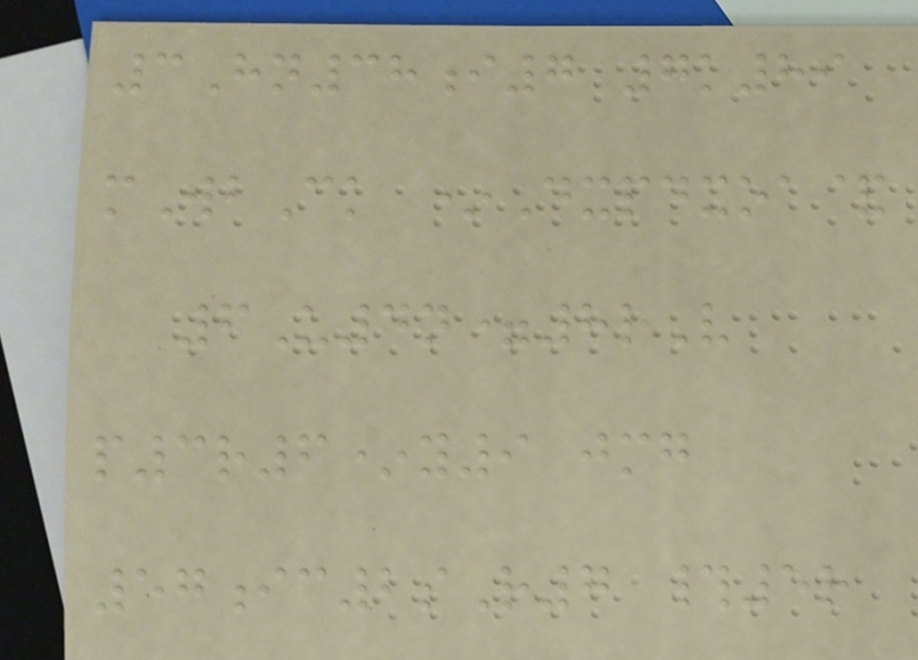3Hn38i7 7k89
mWbCk *Dxpdxoa&
6U4n=8rV
p3r6*y9 jmg
57ic2sR7 #5r
